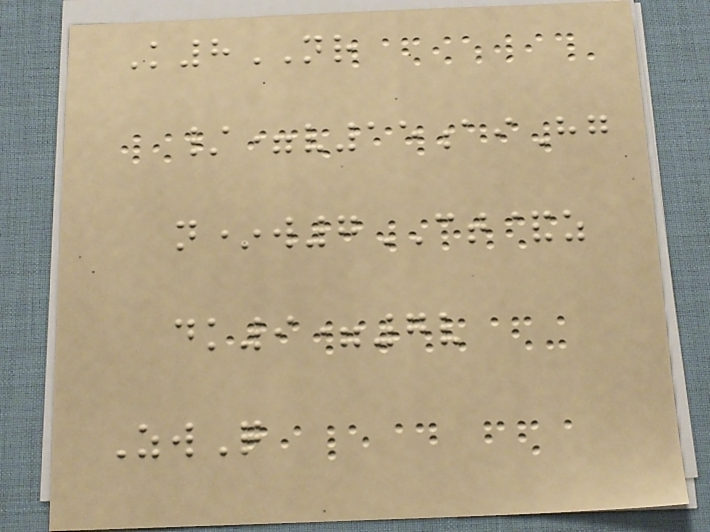K8NR
/=v15aiHg
n*w7CT&z
dk9=7v
ZwQ
